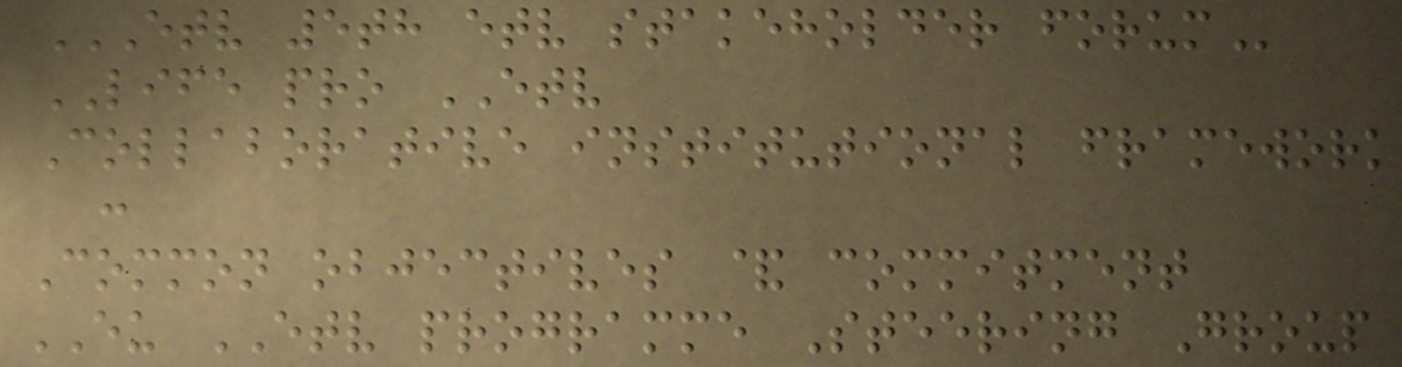ETV 5TH ETV STAKEHOLDER FORUM
LIFE pro ETV
Collaborative institutional framework
:
Common objectives & commitment
EU ETV programme Steering Group
